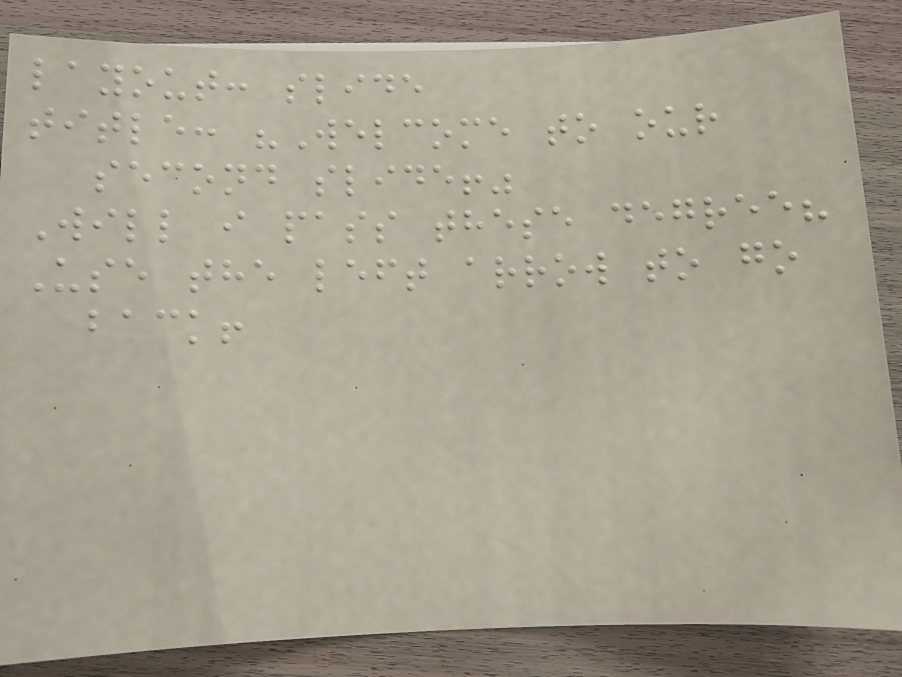layout: slide
title: "Welcome to our
second slide!"
Will i pass these degree?
Use the left arrow to go
back!
